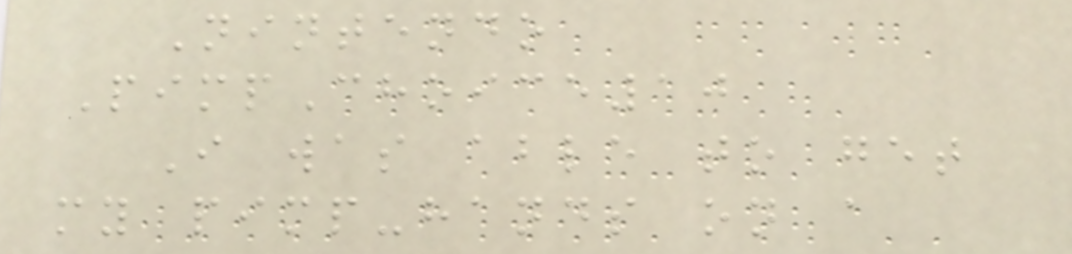Nintendo
PimpChoice10
I was able to get
my pimp-hands on a
